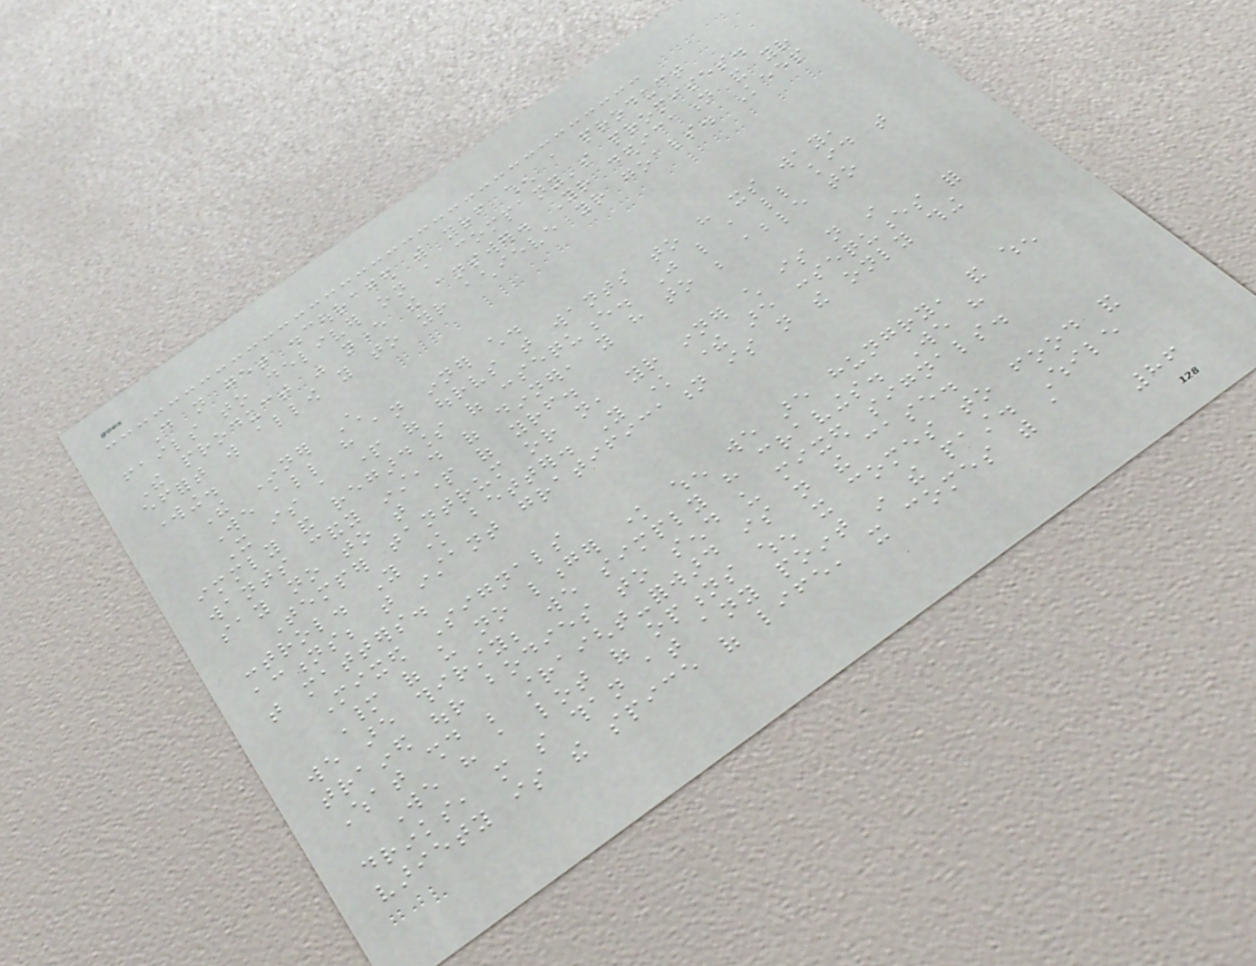Do not get discouraged with yourself when a product
fails to deliver on a company's promises.
The product was never the answer. Your dedication and your
effort will allow you to your achieve your goals. Keep
working.
The Inner Child
We all have an inner child.
It is a part of ourselves that wants to have its way,
immediately and regardless of consequence. Just like a little kid that
wants candy instead of dinner, you have to be able to
say no to that part of yourself.
Temper tantrum or not, your inner child is not in
control. You know better. You know there are consequences for
actions; that instant gratification is not the only thing
that matters.
Mixed Signals
Many of us no longer know when we are hungry, and when
we are thirsty; we simply have cravings. We have
trained our bodies to send us mixed signals.
What should be straight-forward is not the case.
We have a lot of options when it comes to food and
drinks, more so than at any point in the past. While
variety is the spice of life, it comes with a
86
